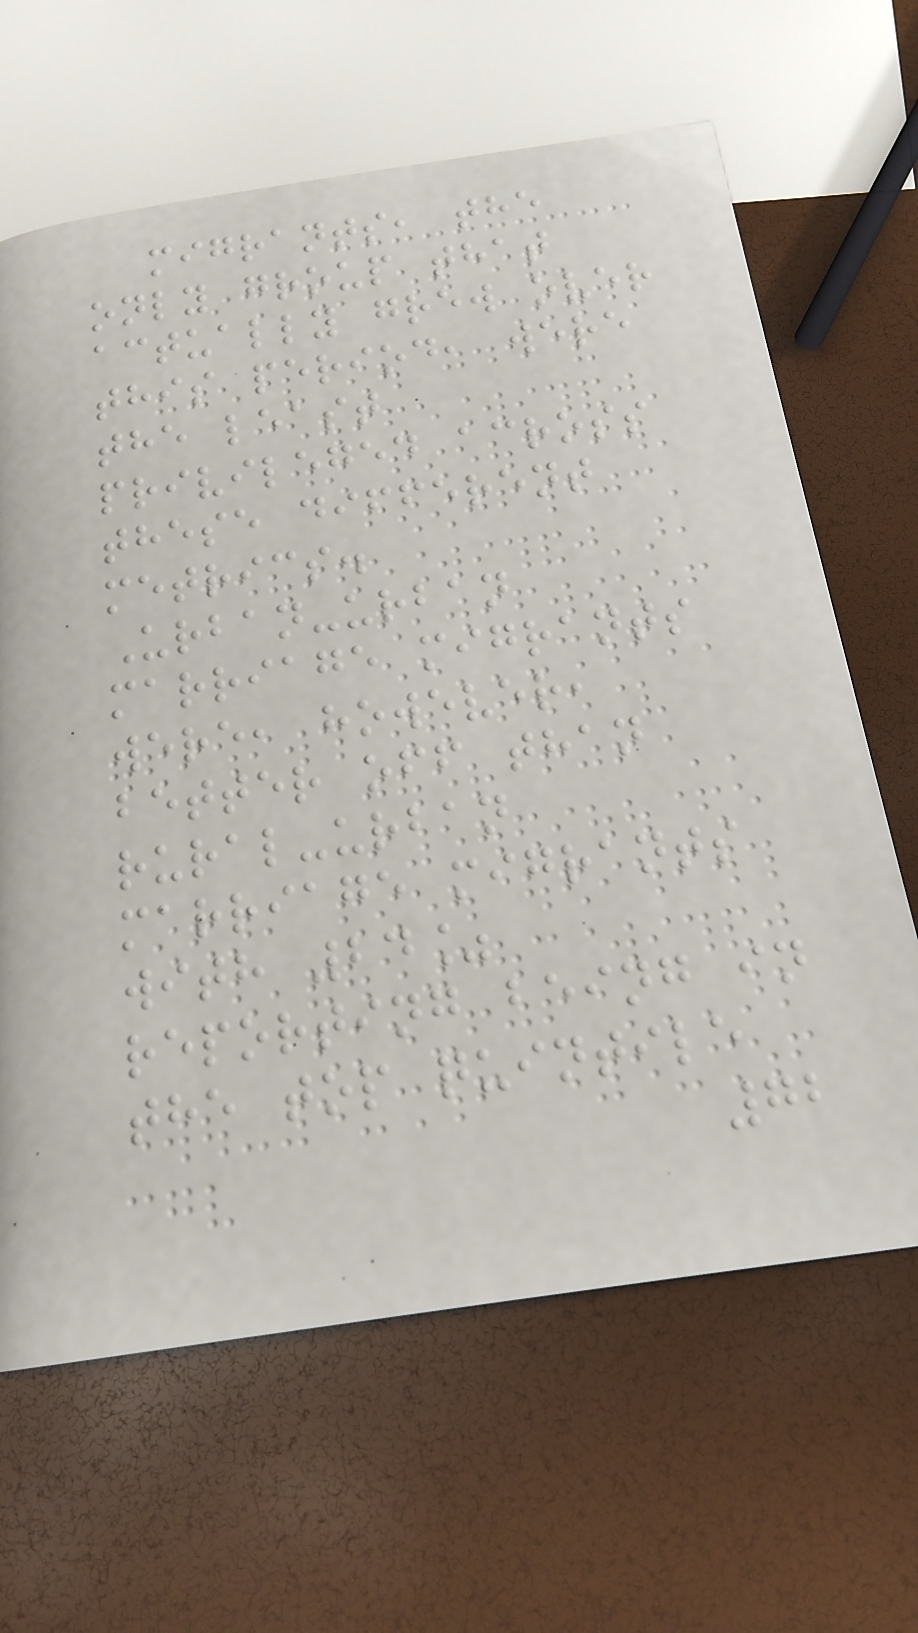migrants, the
only group that
actually grew over
this period, were
the least
privileged across
these different
metrics.
Urban-urban
marriage migrants
were, however,
better off than
rural-urban
marriage migrants
with 24%
reporting being in
the top quintile
72
